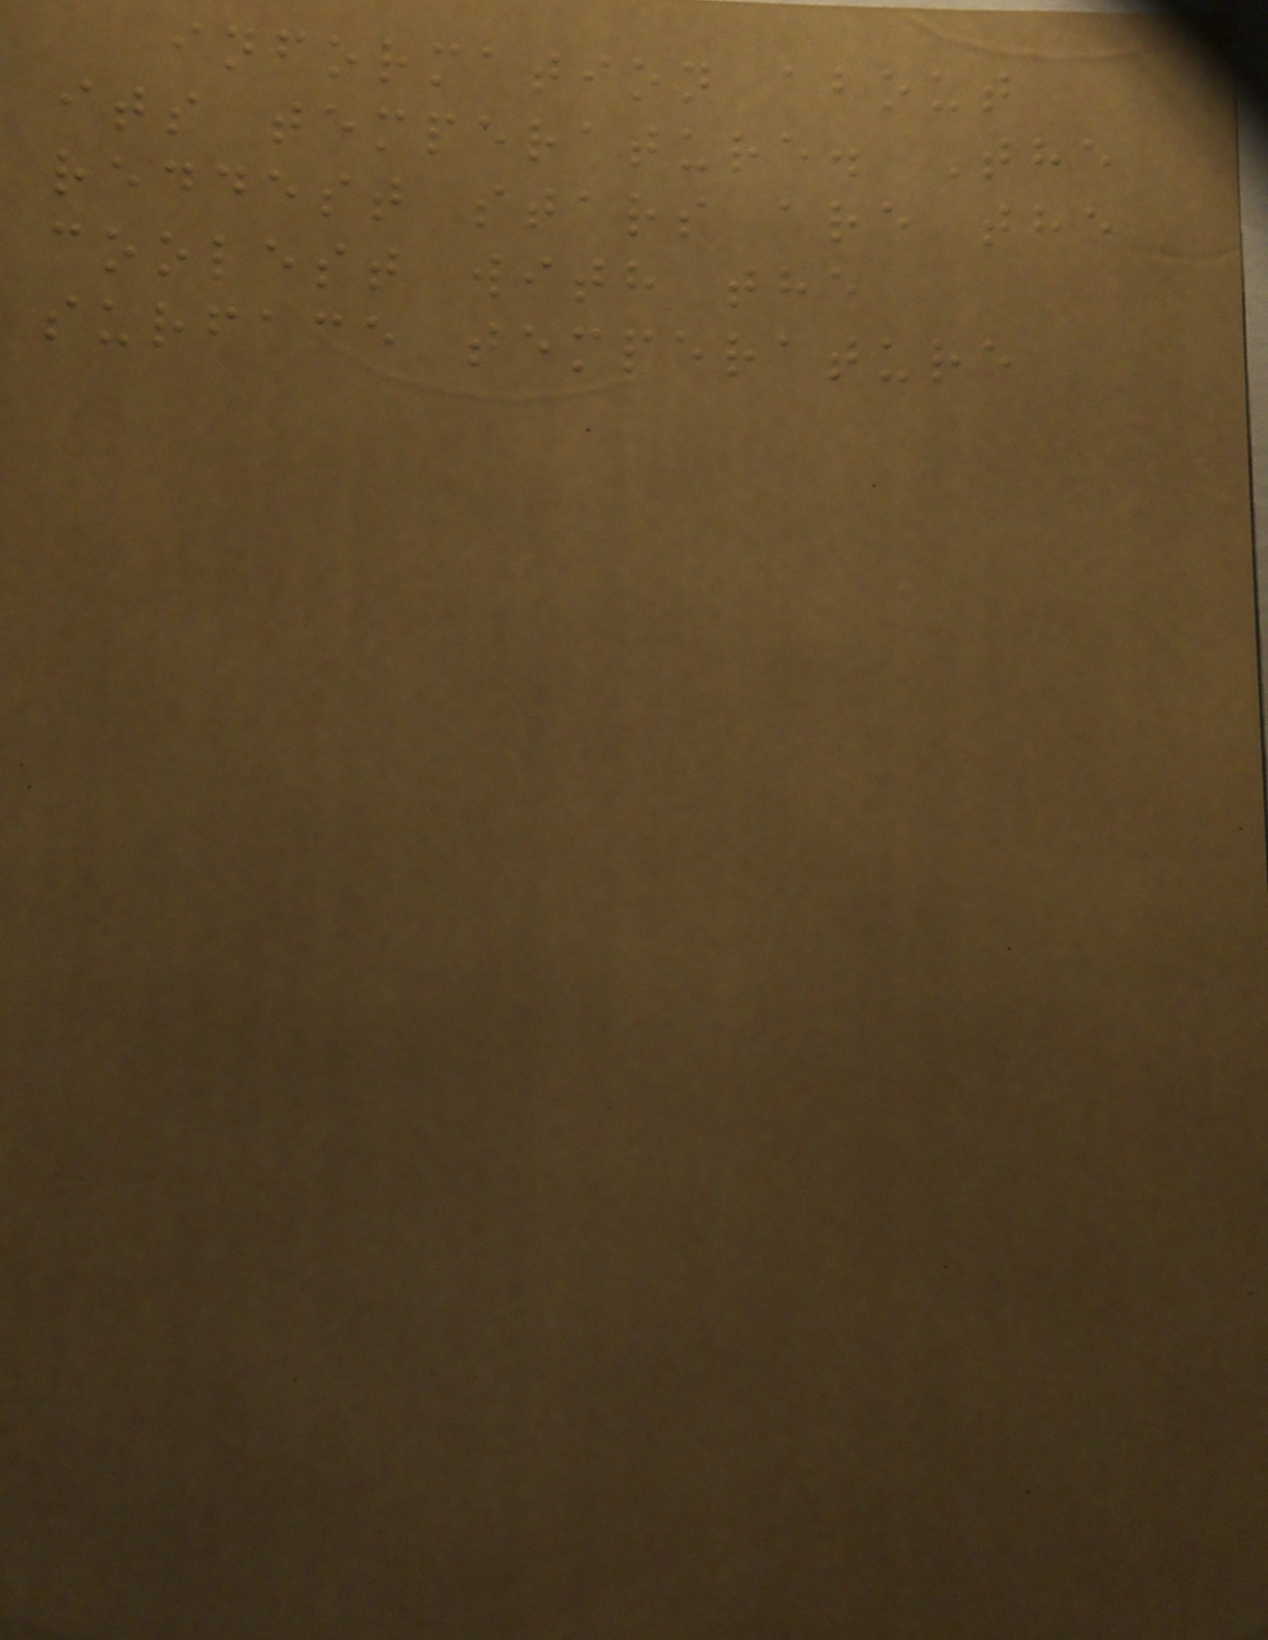information about
its temperature. The
reddest stars are the
coolest with the
surface temperature
